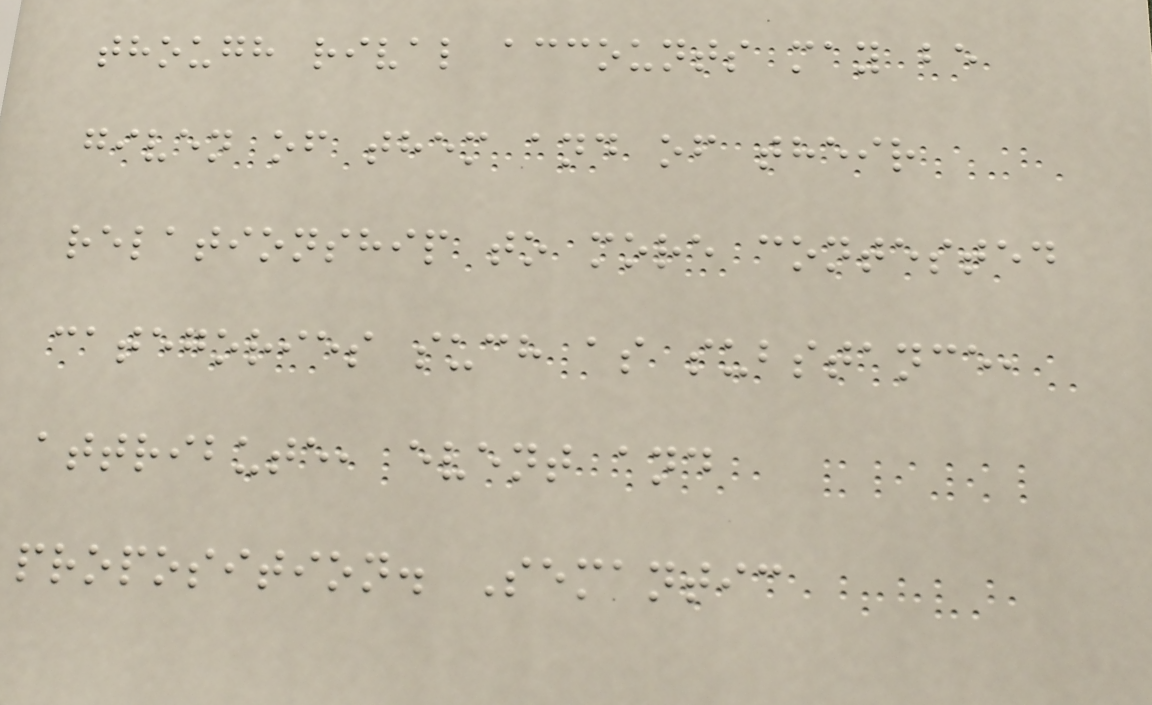though rival accounts may be
given of them and of their
relationship to more contested
categories such as substance,
attribute, event and
proposition. Semantic
